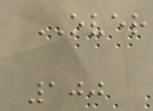OVER
100
